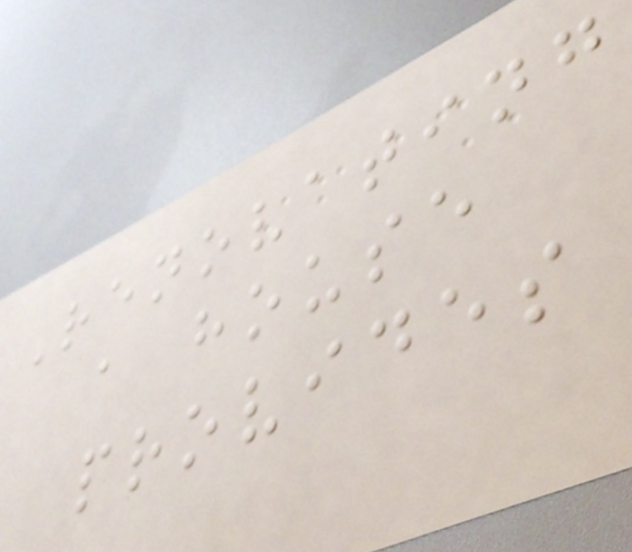Renovating
a house
provides
